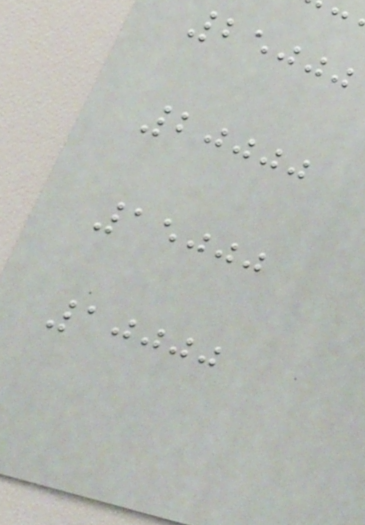25000
20000
15000
10000
